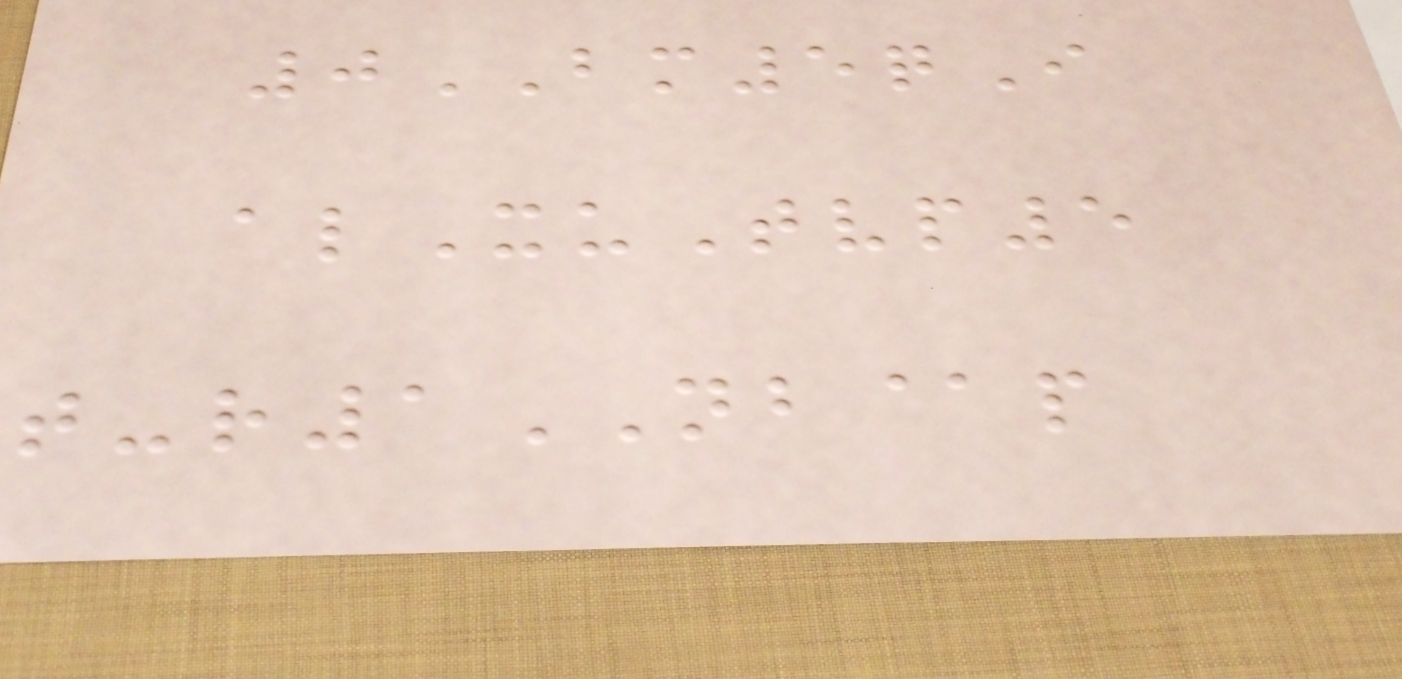0BM5qI
alXuTvp5
t-r1NB@p
